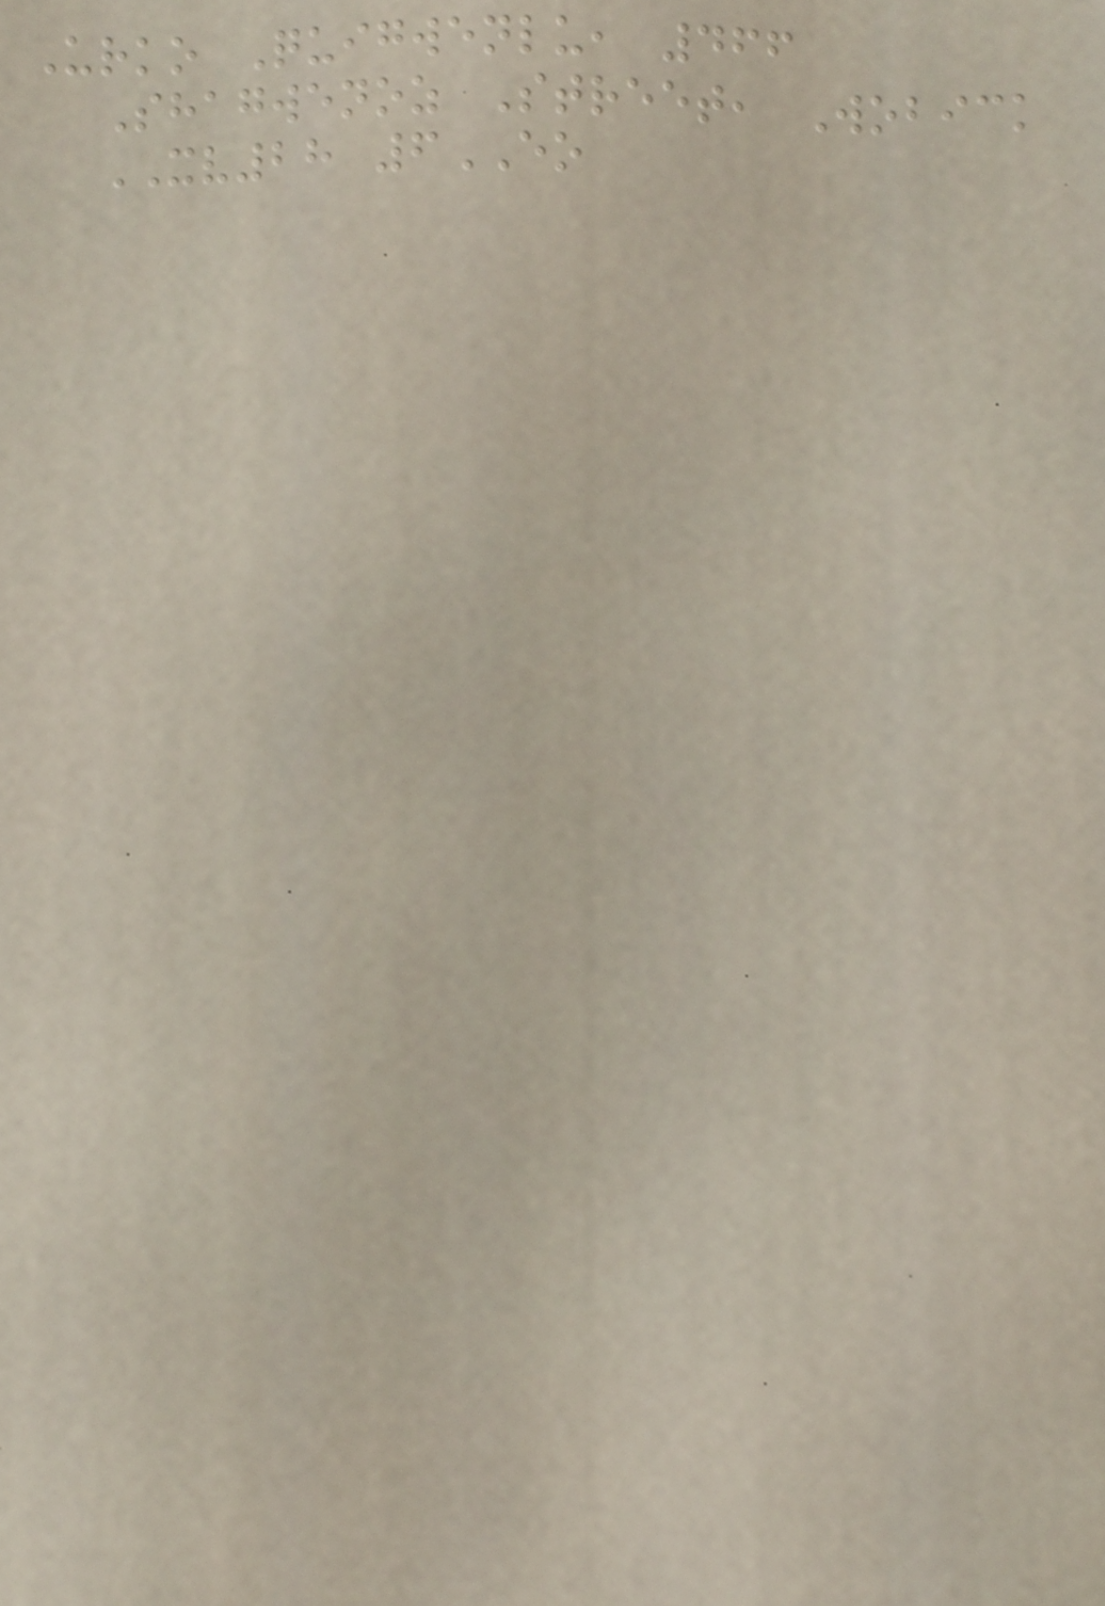Urko Quigwenlu, 466
Shagwenoz Street, Wobick
XV28 6EO
